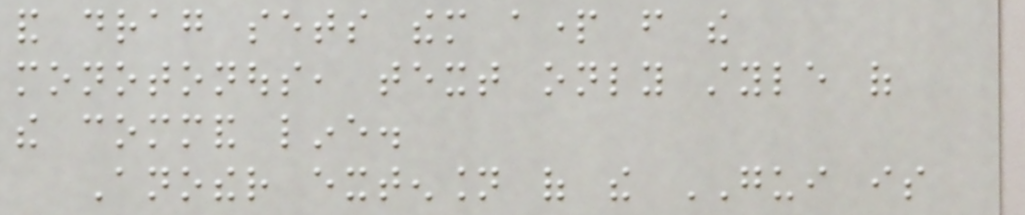and drag sets them apart from the
monotonous, text only style of
the command line.
Another extension of the GUI is
